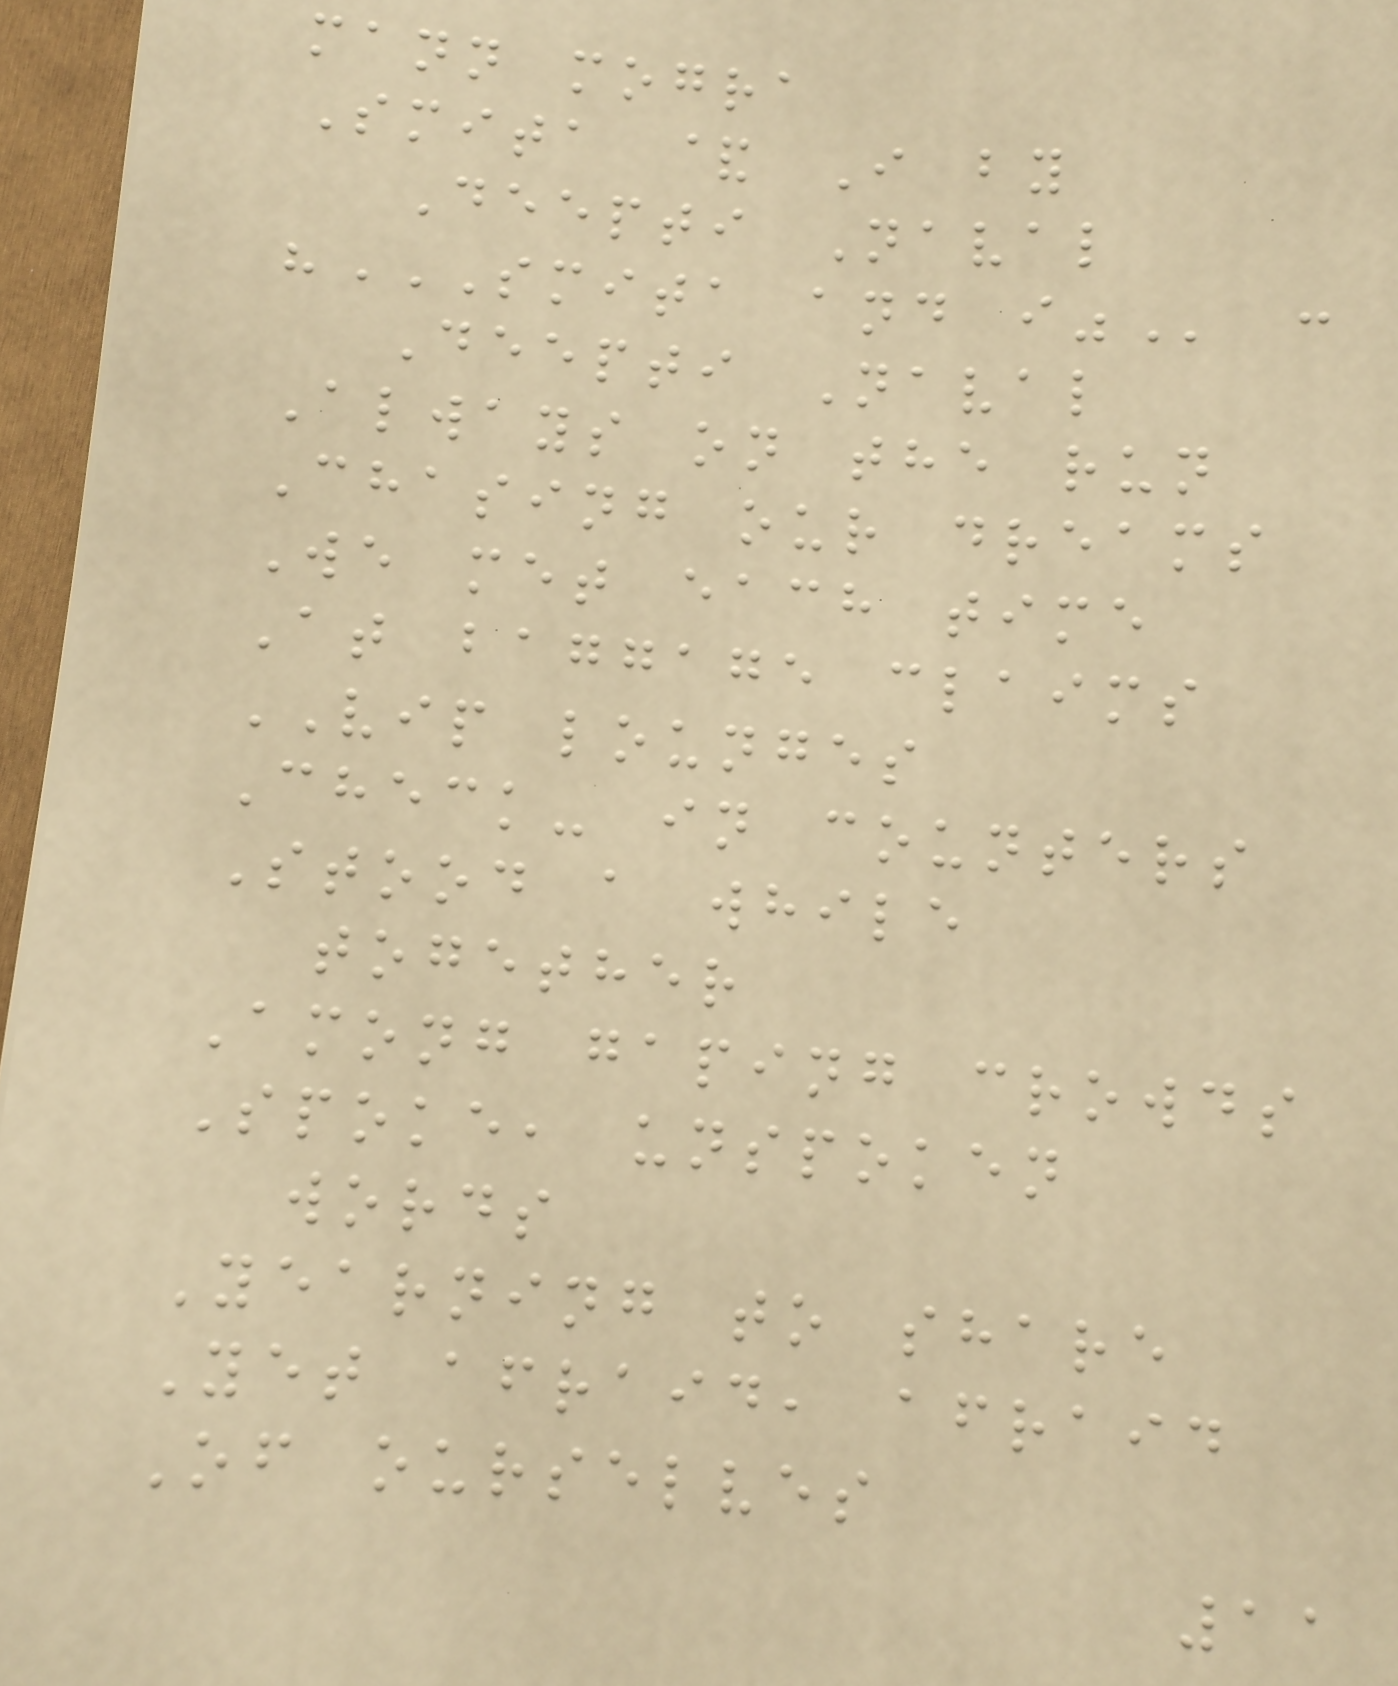mann mogra
Smita & I by
Deepti Naval
"SMITA AND I" :
Deepti Naval
Always on the run
Chasing our dreams
We met each time
At baggage claims
VIP lounges
Check- in counters
Stood a while
together
Among gaping crowds
Spoke, unspoken
words
Yearning to share
Yet afraid, afraid
Of ourselves
11
